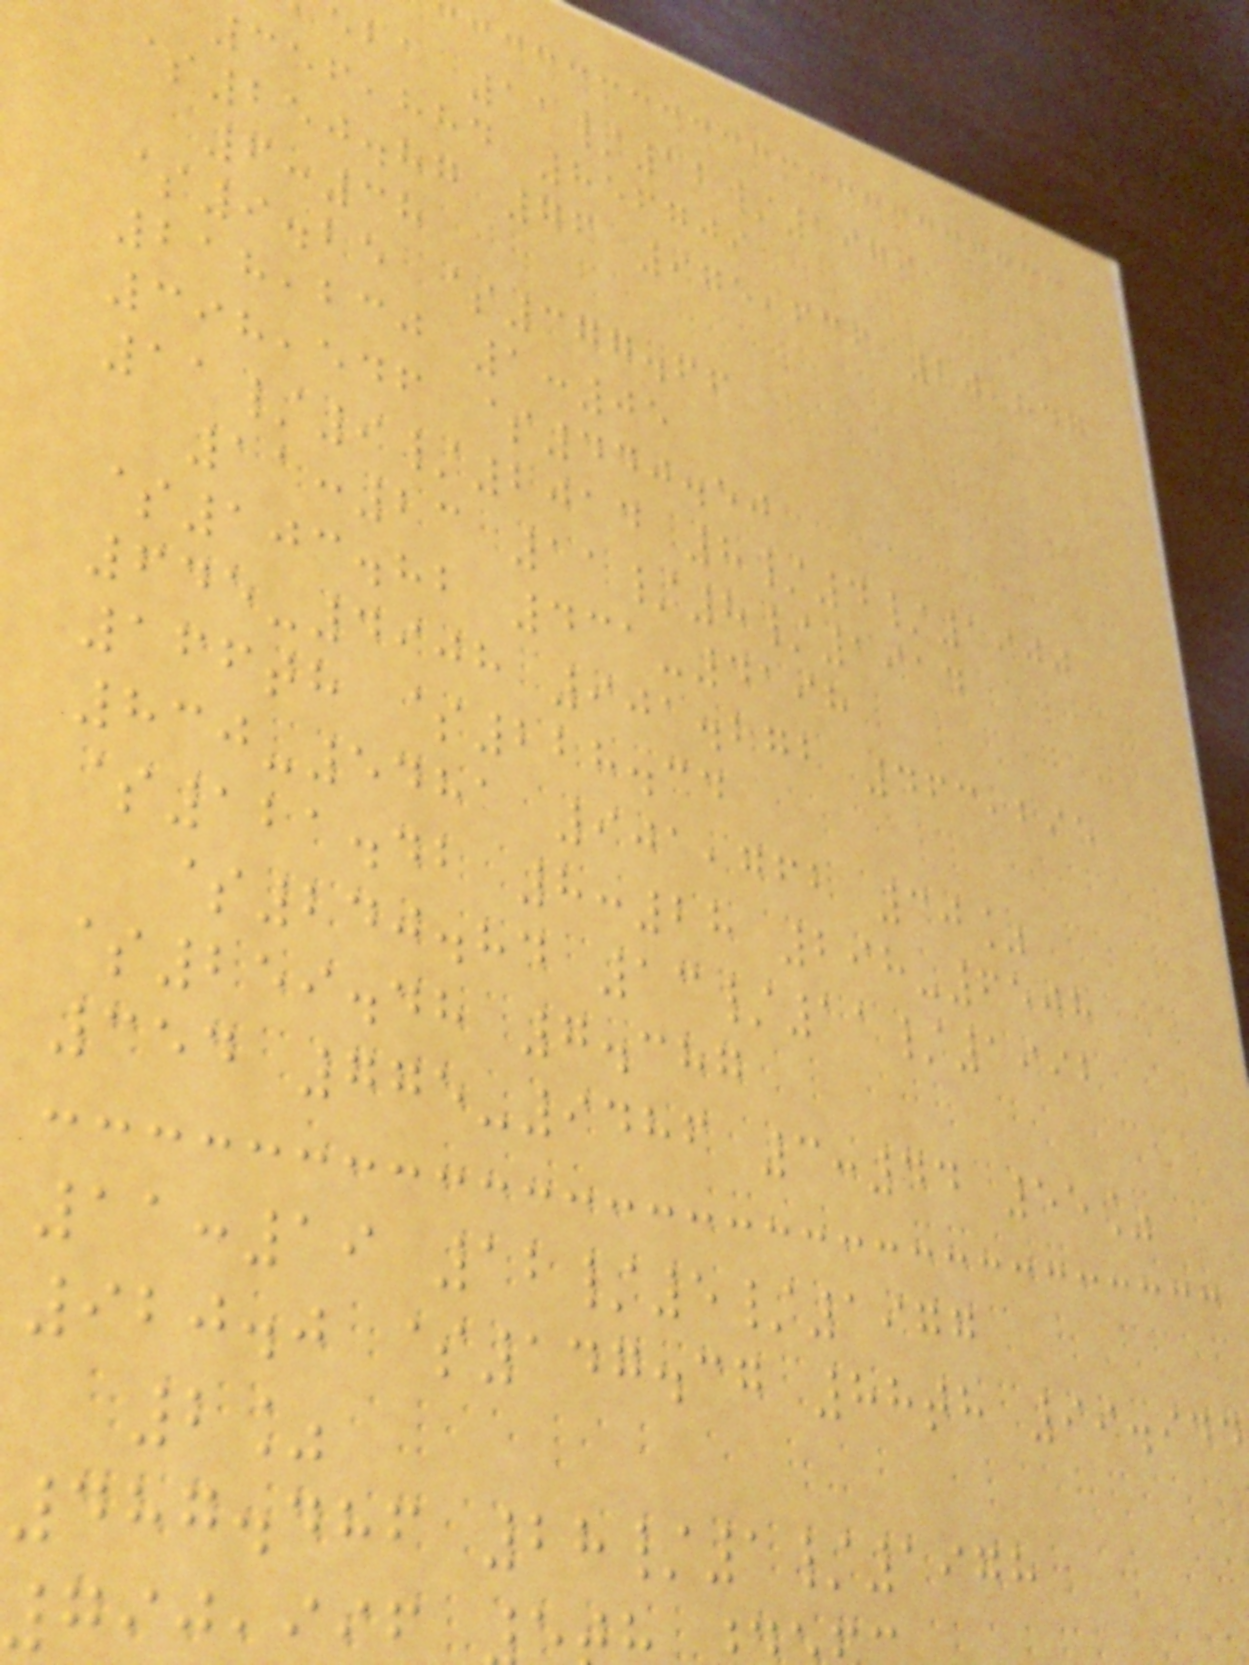eba 11/12/1979
356,884 856709
$250.87 76 975,636 20,847
6:38
$9.25 $377.66
218,230 1:05
398,546 $440.50
11/9/2014 8/4/1900
11:23 11/8/1914
$103.82 431-4198
645-4908 901.272 463,295
166th $228.34
830-5481 901,762 30%
$121.42 8:28 298-6508
$240.84 13/11/1992
$259.48 7.387
354 775-9486 3:44 55%
11:19 12/5/1977
920.0 $147.37 88th 99.944
2%
487.486 28/1/1978
